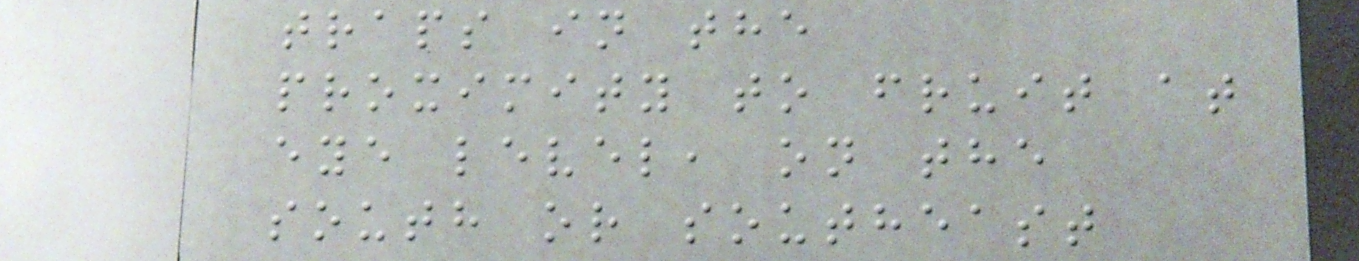traps in the
proximity to fruit at
eye level, on the
south or southeast
